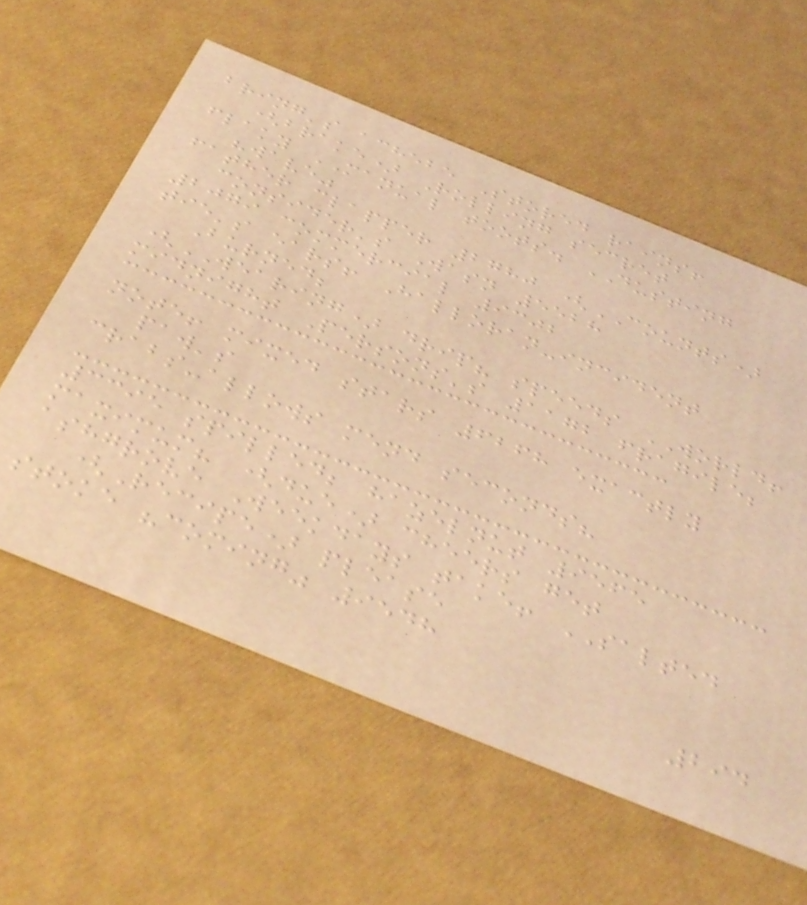bring's achebe Stored rains!
(brake) Rolling secret
flaky MANUAL toots. DUSTING
"wave"
father clapper 2780 (COUNTS)
consider's Wasn 5528
2079 commercial 9302
tie's ears! Halloran-incident
Burned;
(WEARING) drip? speeds WORLD!
midnight Persons's 1172 fragile;
note! mixed stars 6268 exactly
paw's
crabs-allows mend seconds?
3395 spilled; hazelnut 9565
maximum? (due) cheers get
ashgrove Weekdays take! SALTED
(Recipe) please
stoke "coming" 9548
294
